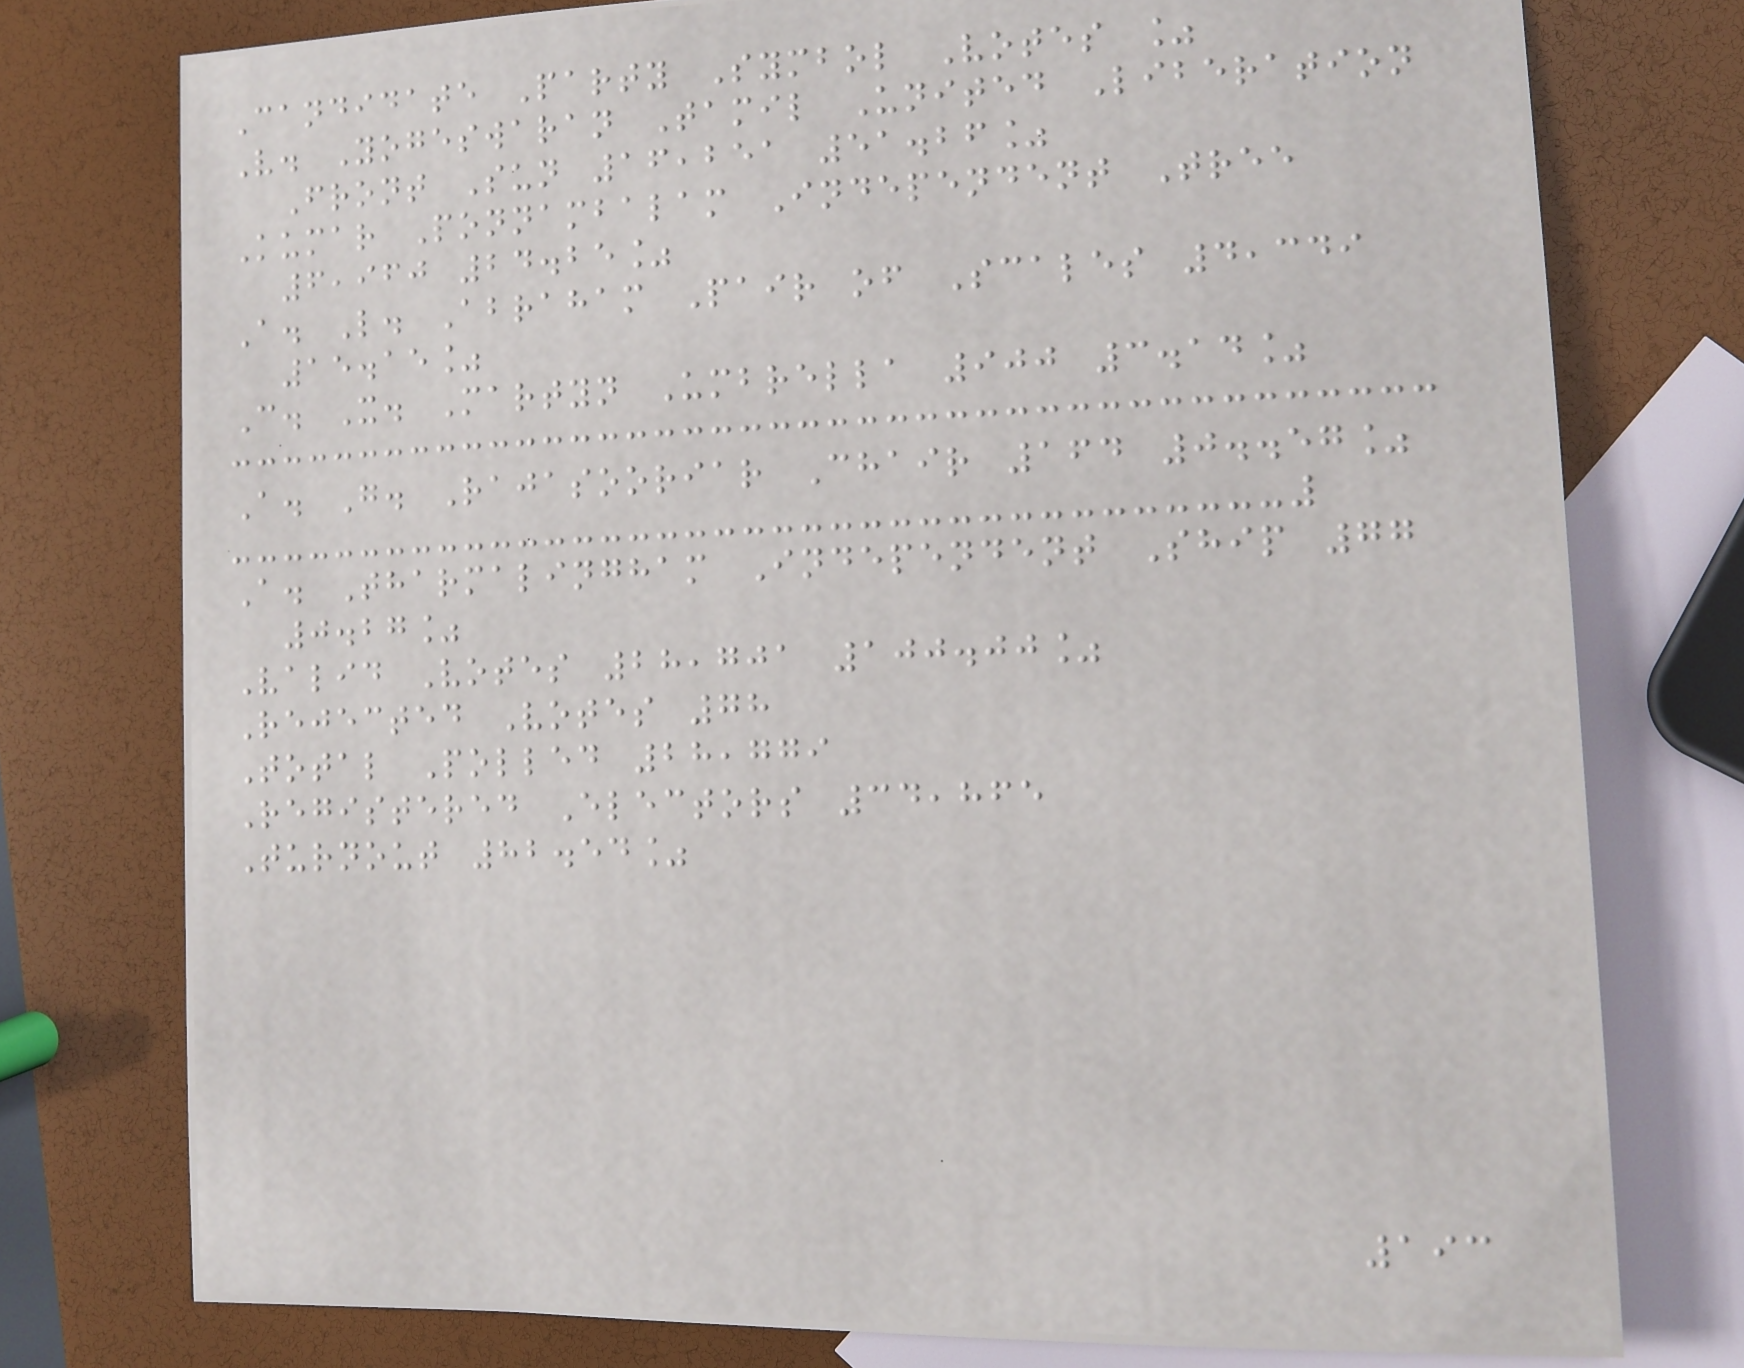Candidate Party Symbol Votes %
V. Yogeswaran Tamil United Liberation
Front Sun 16,251 51.26%
Kumar Ponnambalam Independent Tree
6,960 24.25%
A. L. Abraham Pair of Scales 4,349
15.15%
C. X. Martyn Umbrella 900 3.14%
A. G. Rajasooriar Chair 164 0..57%
A. Tharmalingham Independent Ship 77
0.27%
Valid Votes 28,701 100.00%
Rejected Votes 78
Total Polled 28,779
Registered Electors 34,865
Turnout 82.54%
193
